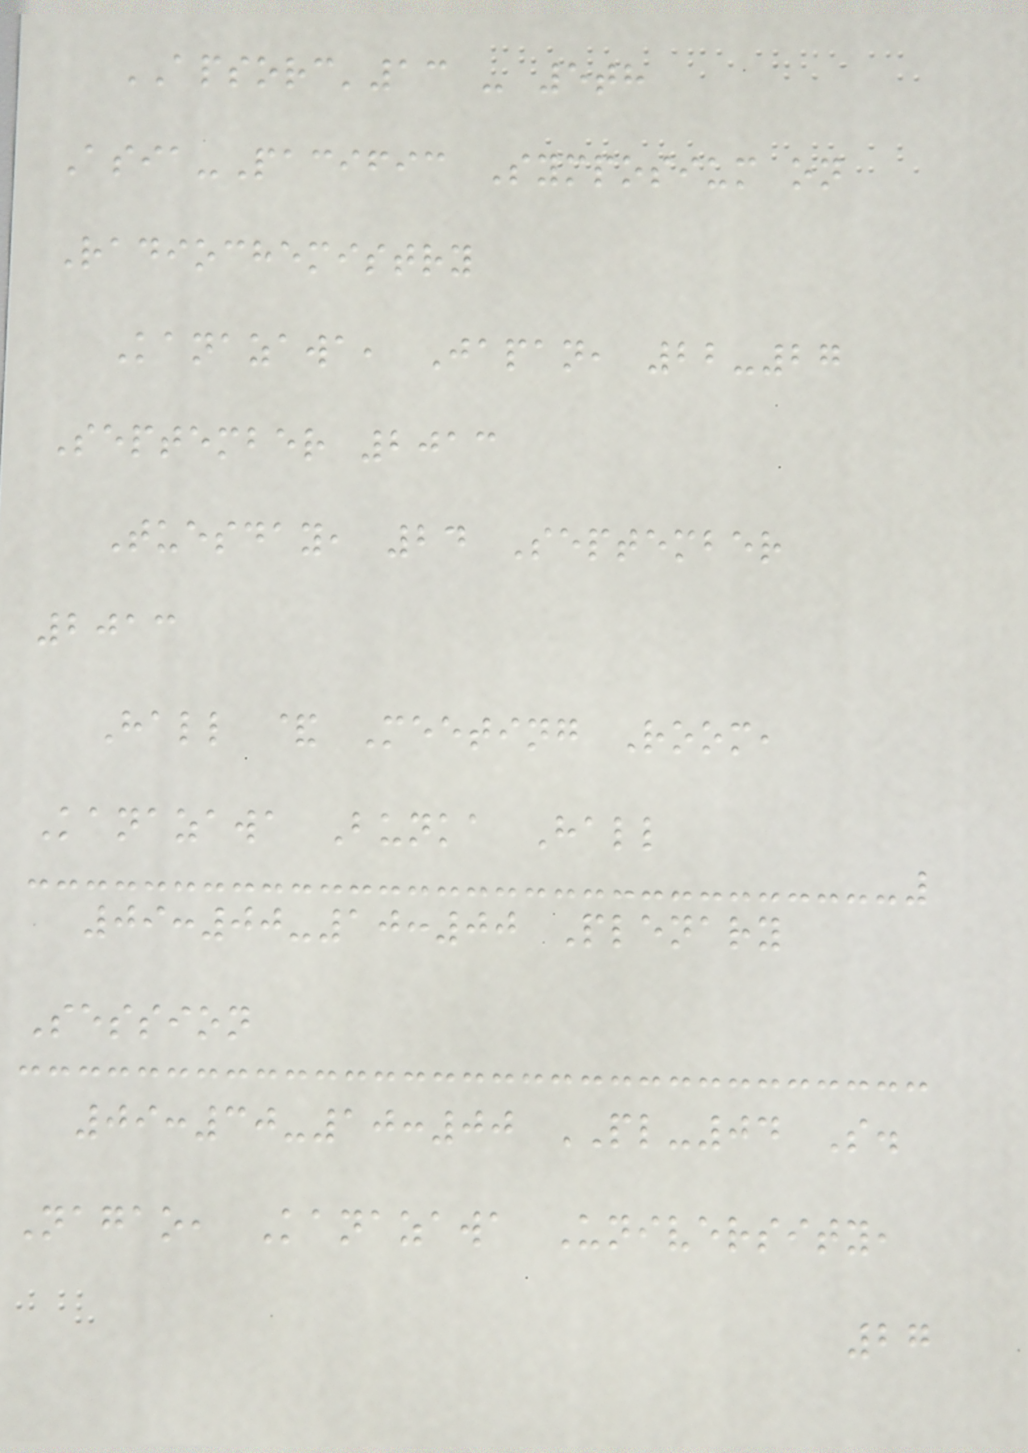APSORC'13 - 5th
Asia-Pacific Symposium on
Radiochemistry
Kanazawa, Japan, 22-27
September 2013
Tuesday, 24 September
2013
Hall & Meeting Room,
Kanazawa Bunka Hall
09:00-10:00 Plenary
Session
09:30-10:00 PL-04 S.
Nagao, Kanazawa University,
27
